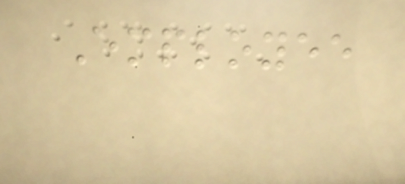Employee
